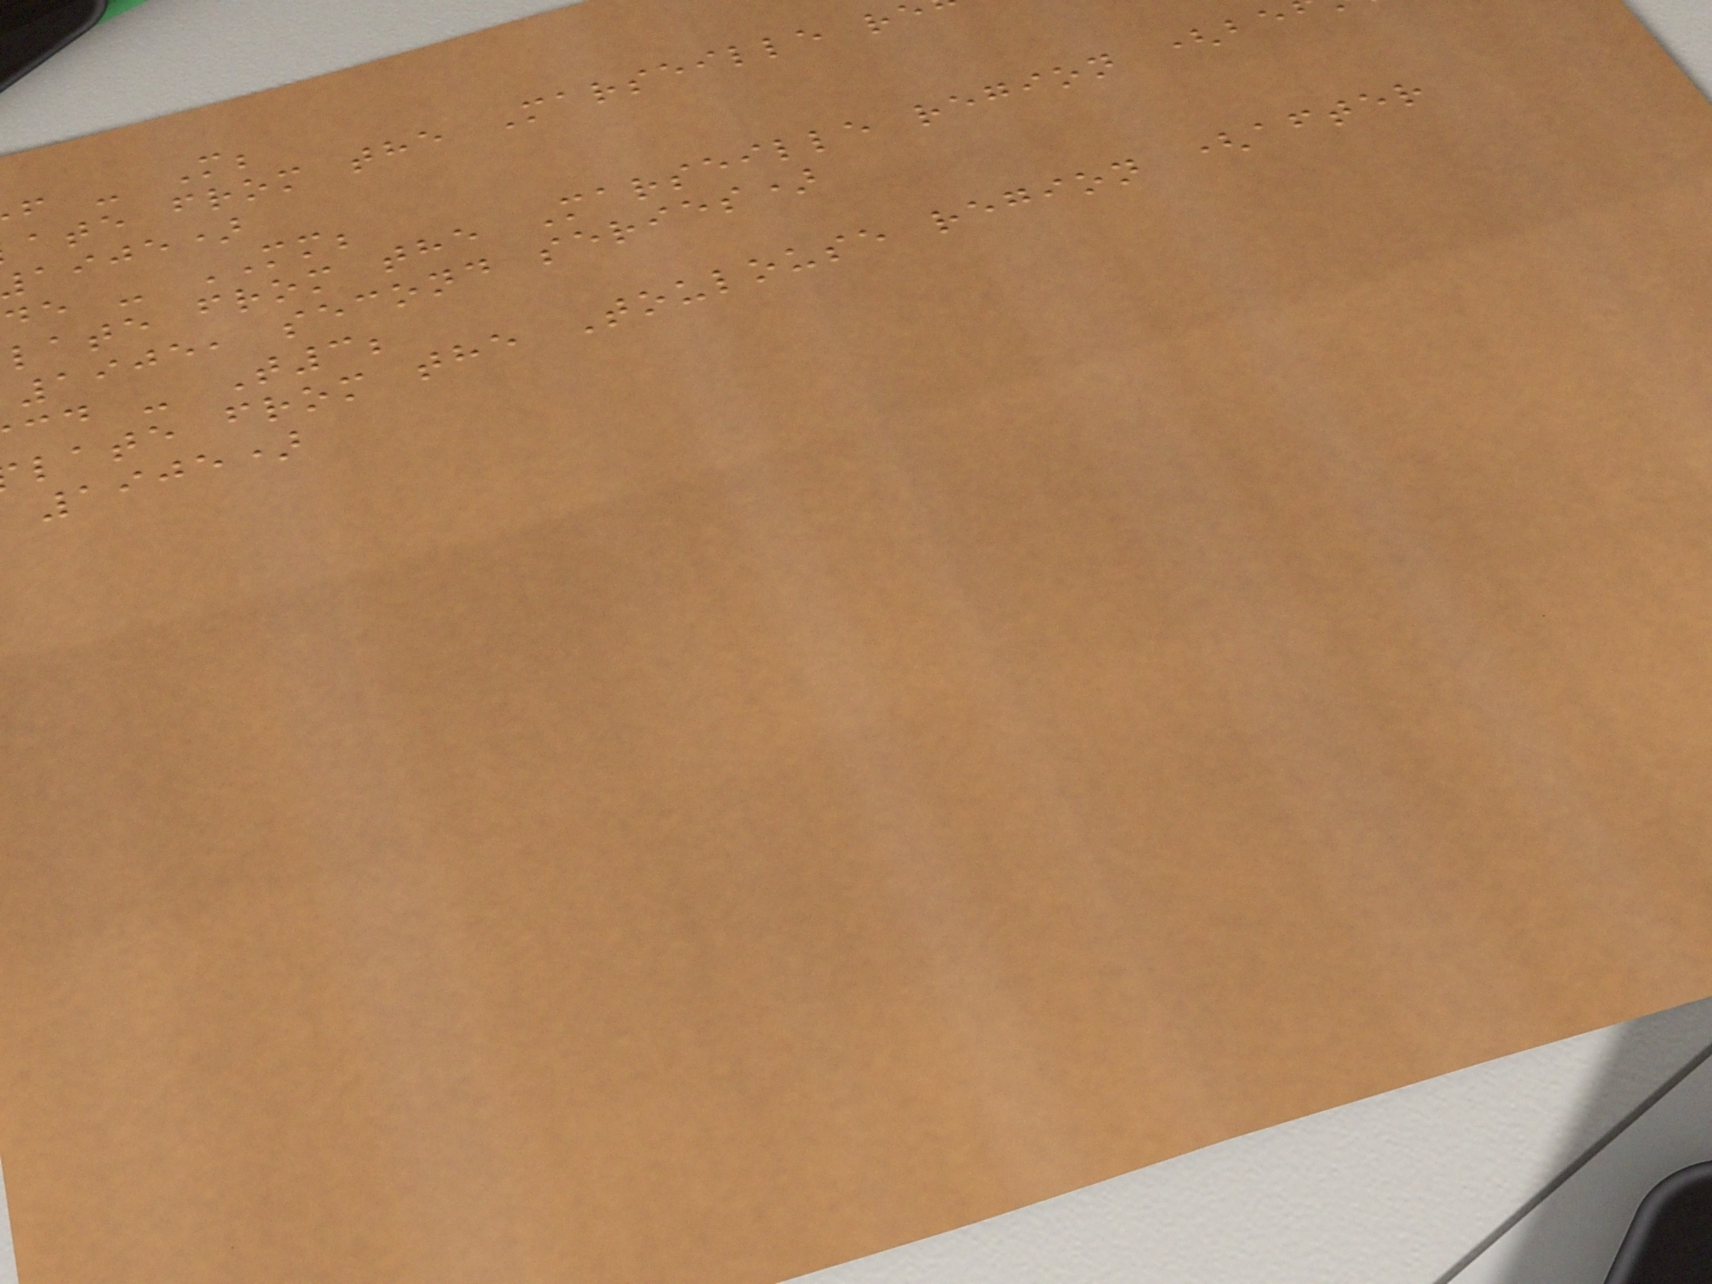f - M;
ate from the Marseille r
aije)
de - MM;
late from the Marseille region (be
1905, second series)
cd - T3;
late from the Toulouse region (after
1905)
